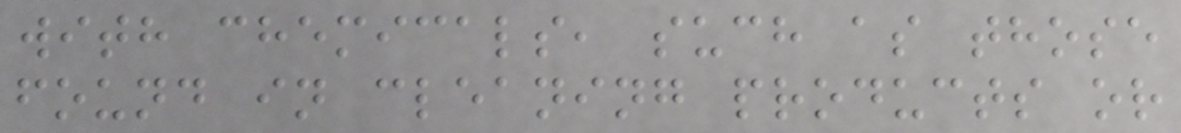with chemicals, such as those
found in cleaning products or
